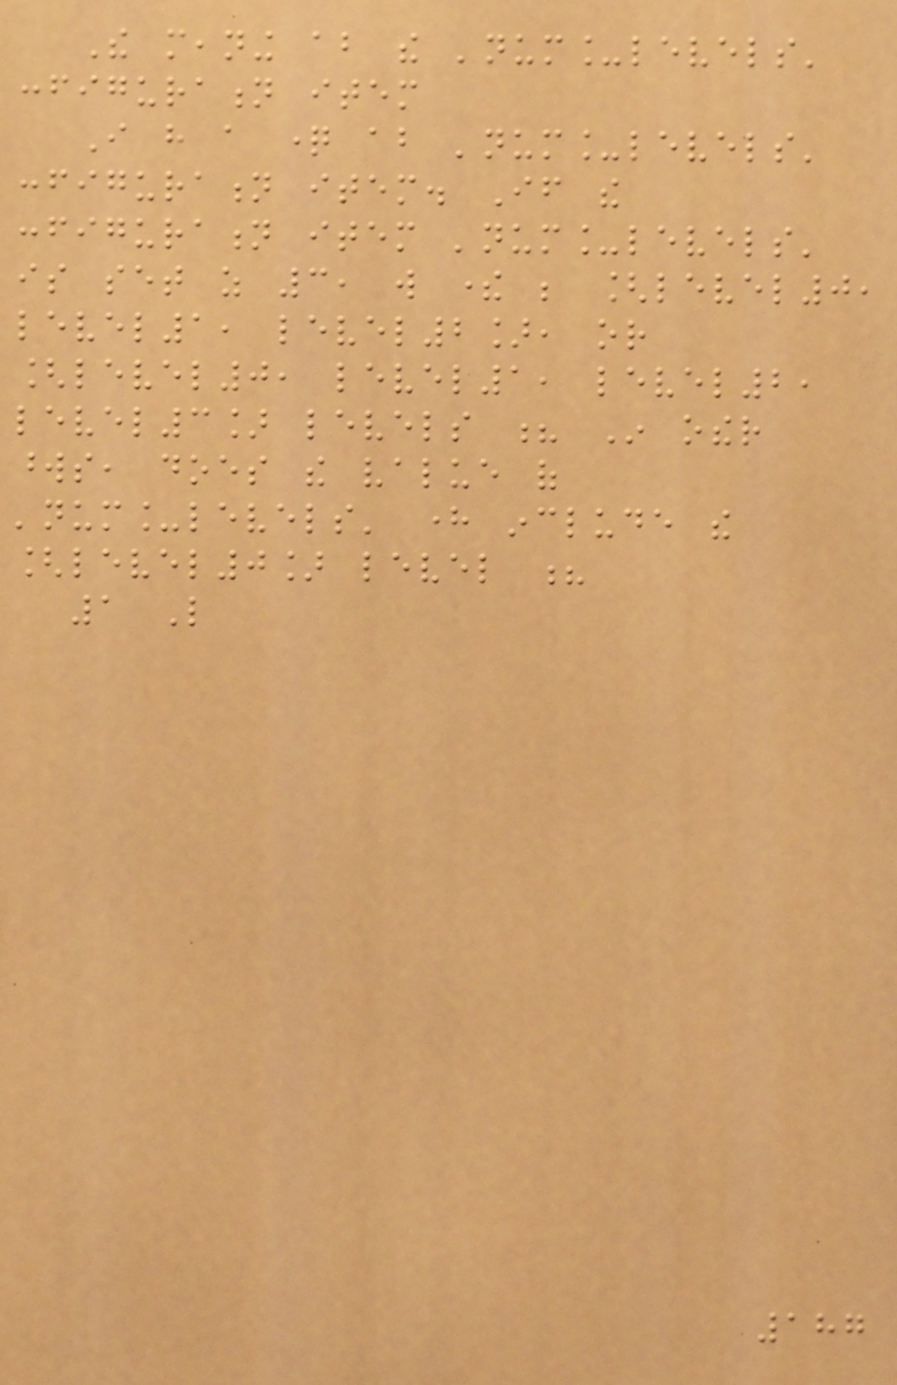The meaning about the 'num_levels'
configuration item
I have a question about 'num_levels'
configuration item. If the
configuration item 'num_levels'
is set as 3, will there be [level0,
level1, level2], or
[level0, level1, level2,
level3] levels ? In other
words, does the value of
'num_levels' here include the
[level0] level ?
1 Like
187
